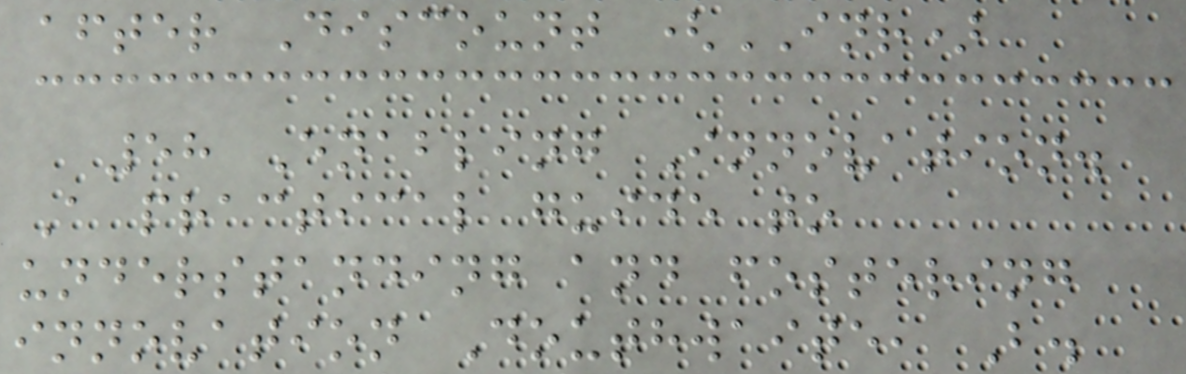after Discount (INR)
58 Enabling Innovation.
A practical guide to
understanding and fostering
innovation Douthwaite, B.
